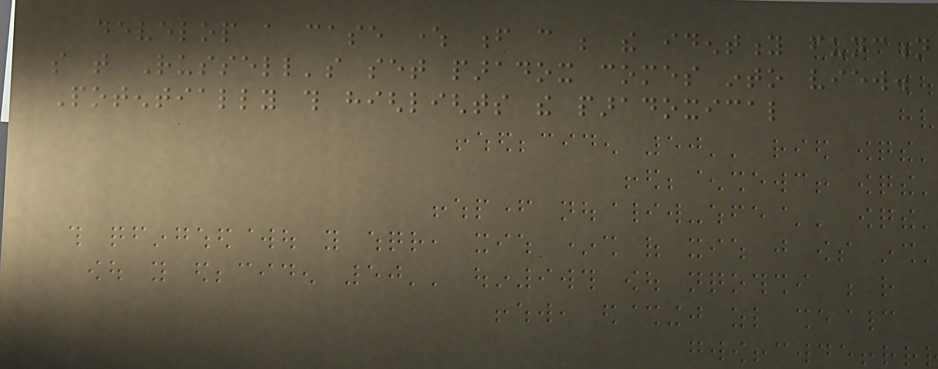develop a case where f can be the identity function
so that Russell's set paradox comes into view.
Potentially this highlights the paradoxical
